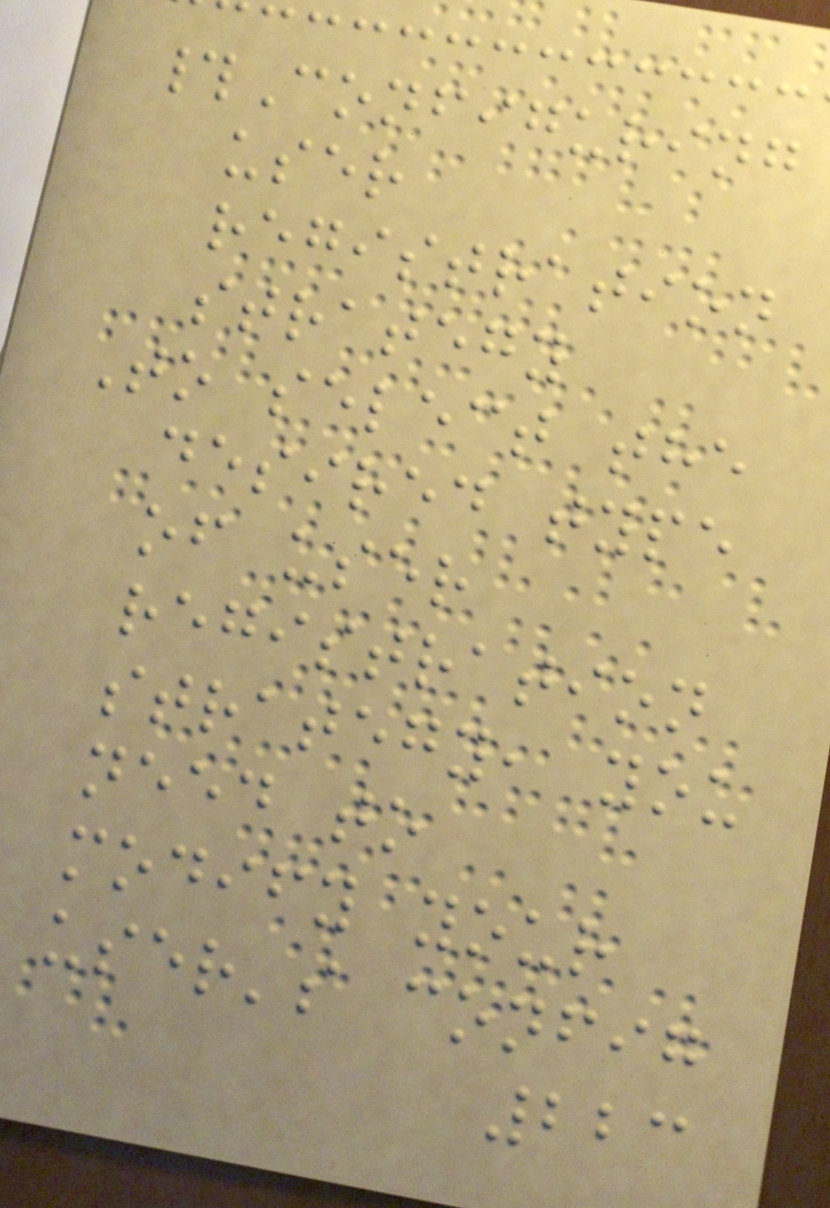#Configuring
user
registration
strategy
To select the
desired type
of user
registration
strategy, you
need to
modify your
user's config
223
